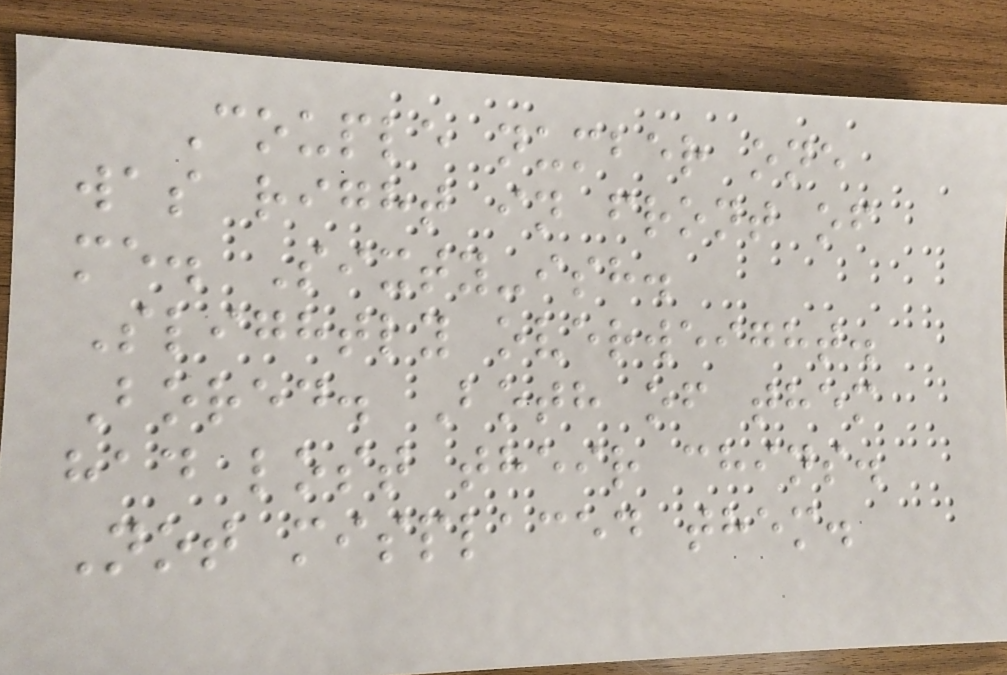Couple number one
was right in front of
me. Sixty-ish.
Slightly overweight.
Bored. Both of them
had lost their chins.
Not misplaced them.
